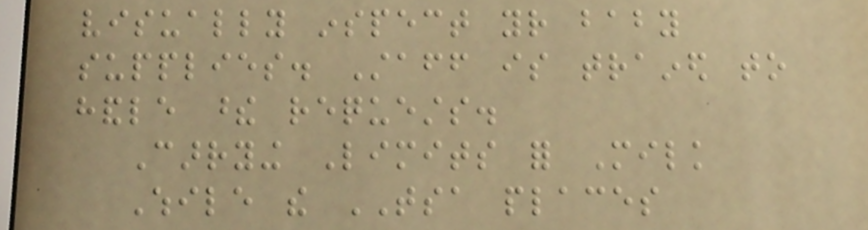visually inspect your baby
supplies. Staff is trained to
handle these requests.
Carrying Limits for Milk
While the TSA places
